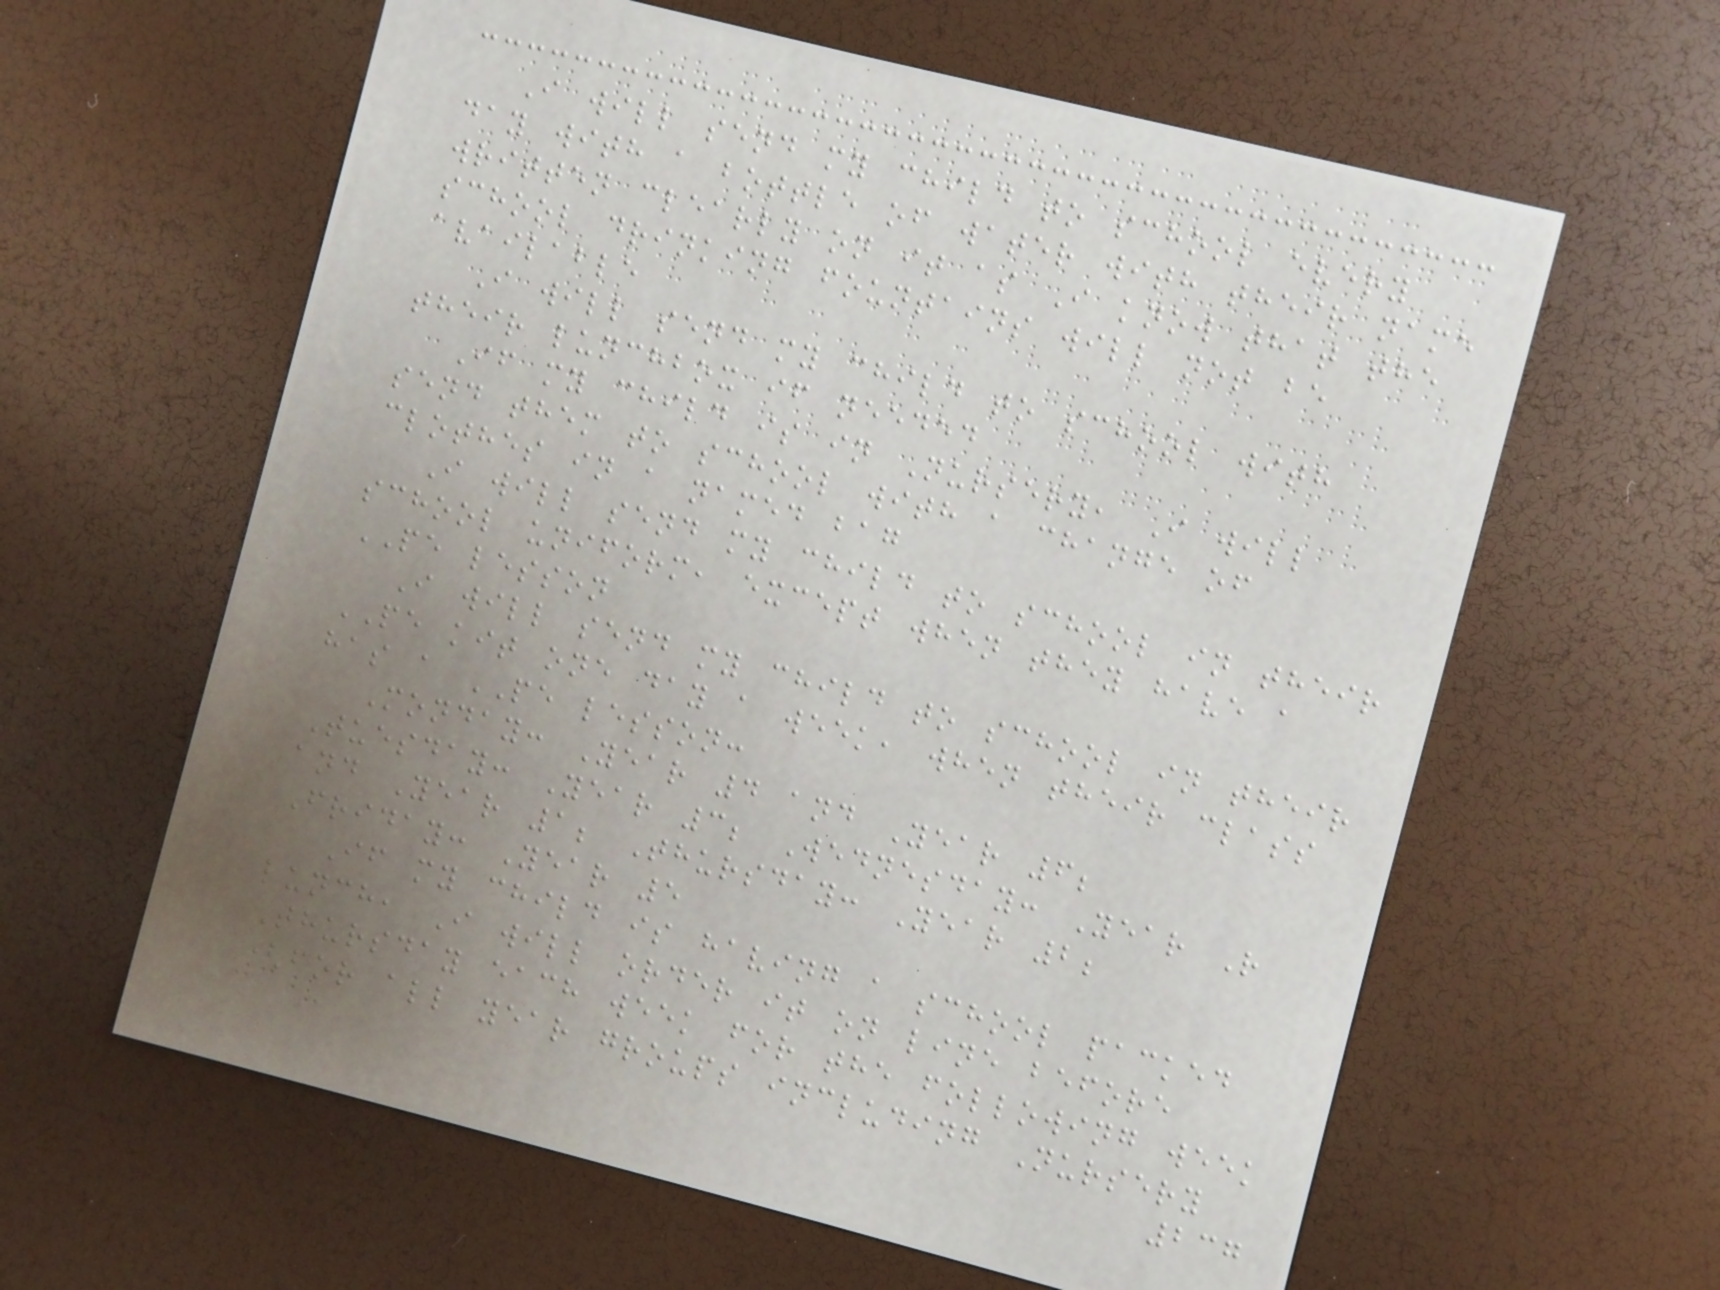I will send my child to school every
day with a bottle of water with their name
written clearly on it as I know that the
school drinking fountains will not be
available
I will send my child to school with
their lunchbox if needed
If my child is in Nursery, I will
send them to school with a change of
clothes in a named bag
I will send my child to school in their
school uniform, except when they have a
PE lesson
I will send my child to school in their
PE kit one day a week, when their class
has a PE lesson:
Monday: Year 4 and Year 6;
Tuesday: Year 3; Wednesday: Year R
and Year 1; Thursday: Year 2;
Friday: Year 5
If my child is having a school packed
lunch, I will order it on line before
Thursday each week for the following week
(for all year groups including Nursery
237
